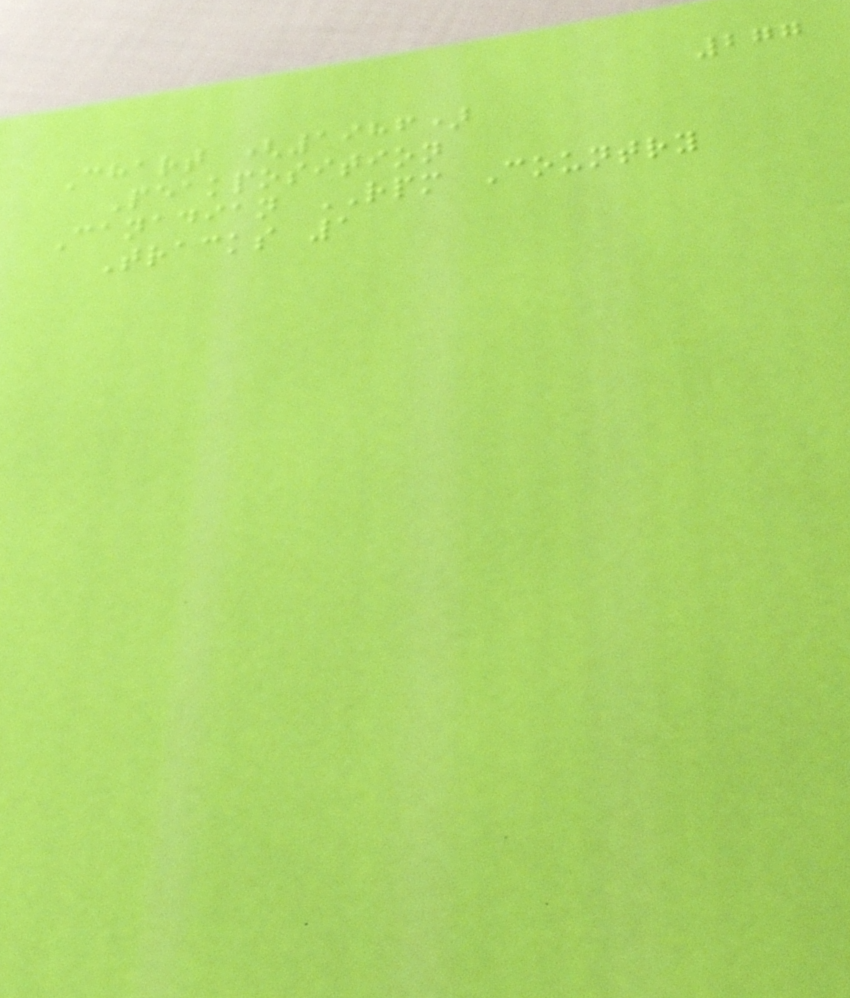277
Chart (1986)
Peakposition
Canadian RPM Country
Tracks 1
